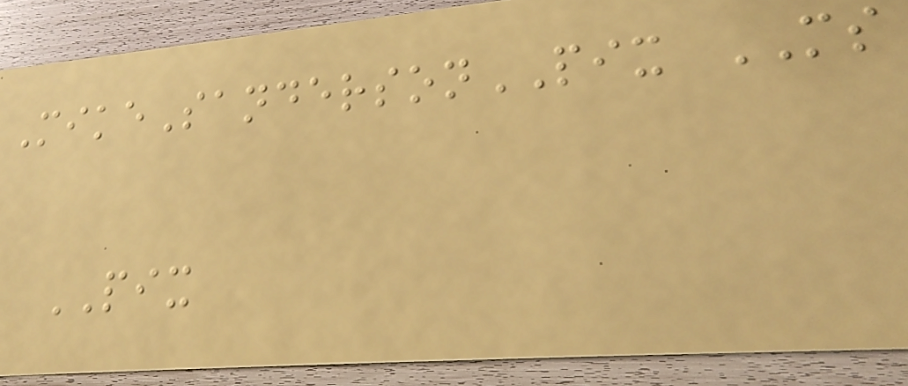MikeSandersonPIX MS
PIX
